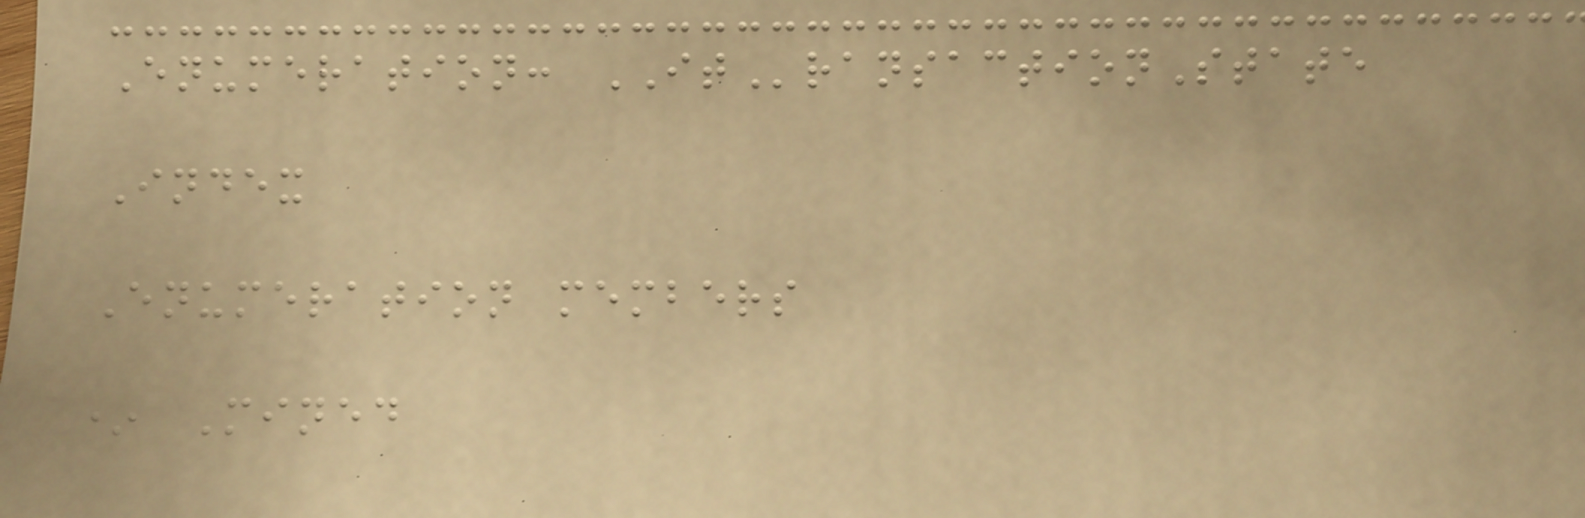Enumeration: ITransactionState
Index
Enumeration members
* Mined
